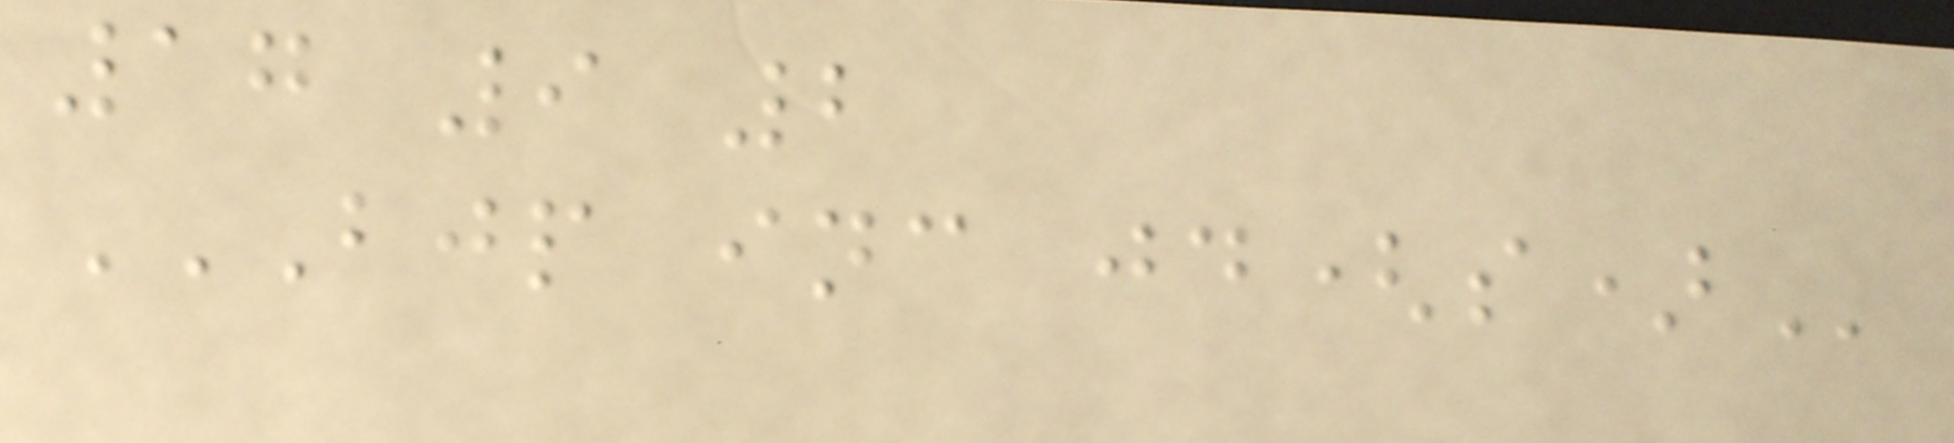17 9 2
BJP INC JD(S)
